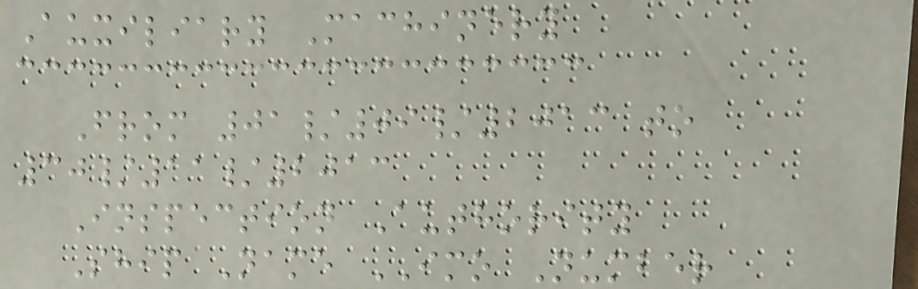Auxiliary Machinery
From 01/09/2013 to
30/11/2013
Inspection Authority
Ship Name IMO Number
